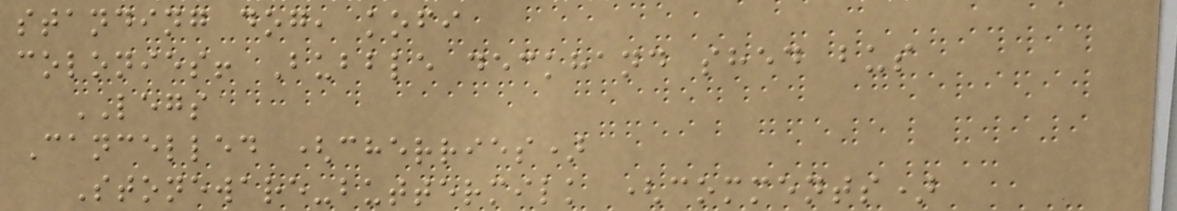standing dog, kofi
colonies! Bubble deckhand shed bus
LEGS
Cancelled (cherries)
Stoneware-buttermilk (comments)
